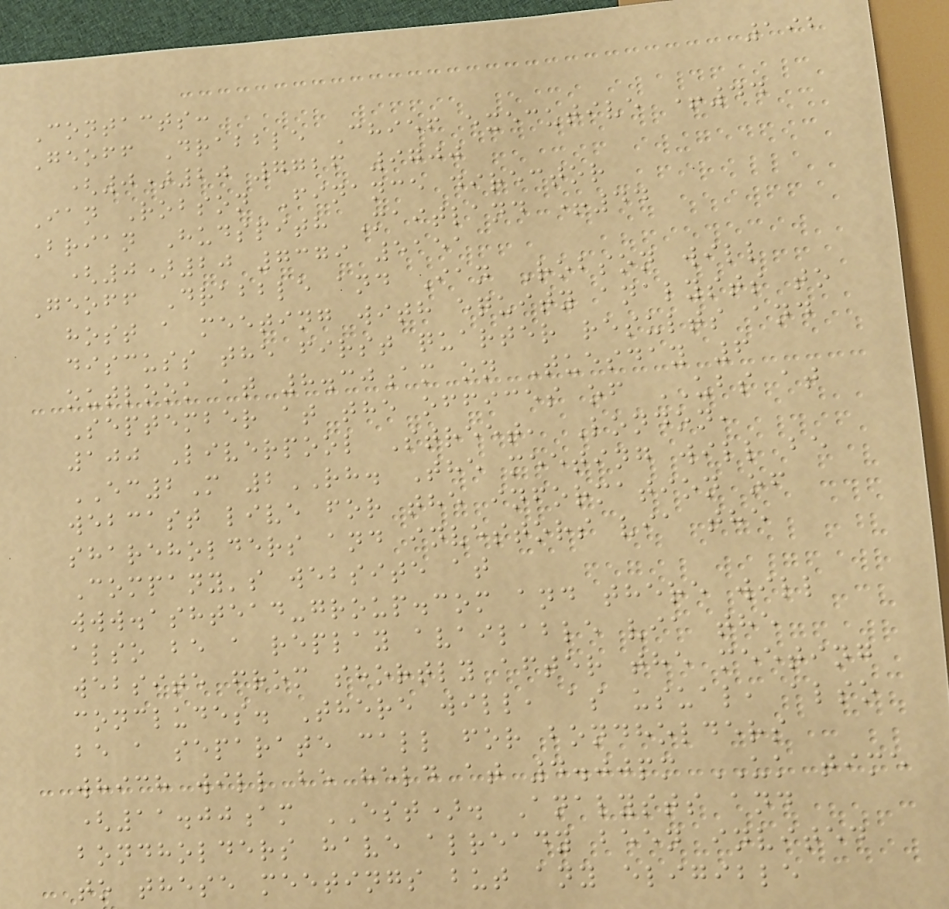192
Contacts:
Geoff Drabble Chief executive +44
(0)20 7726 9700
Ian Robson Finance director
Brian Hudspith Maitland +44
(0)20 7379 5151
Geoff Drabble and Ian Robson will
host a meeting with equity analysts to
discuss the first quarter results and
outlook at 8.30am on Tuesday 6
September at the offices of UBS at
100 Liverpool Street, London,
EC2M 2RH. The meeting will be
webcast live for the information of
shareholders and investors via the
Company's website at
www.ashtead-group.com and there will
also be a replay available via the
website from shortly after the meeting
concludes. There will, as usual, also
be a separate call for bondholders
which will be held at 4.00pm UK time
(11.00am EST). Analysts and
bondholders have already been invited
to these meetings but any eligible
